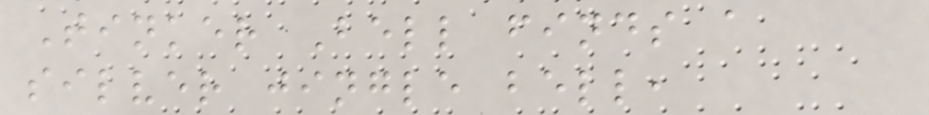Tinker Bell finds a
silver jingle bell,
